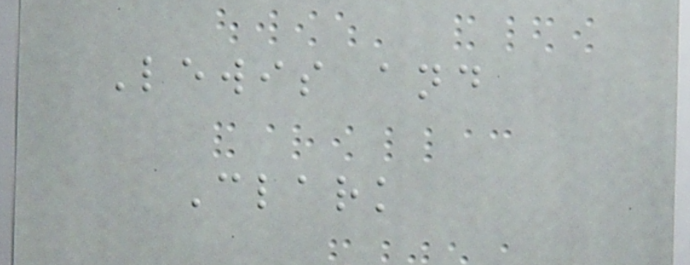Lewis and
Clark
